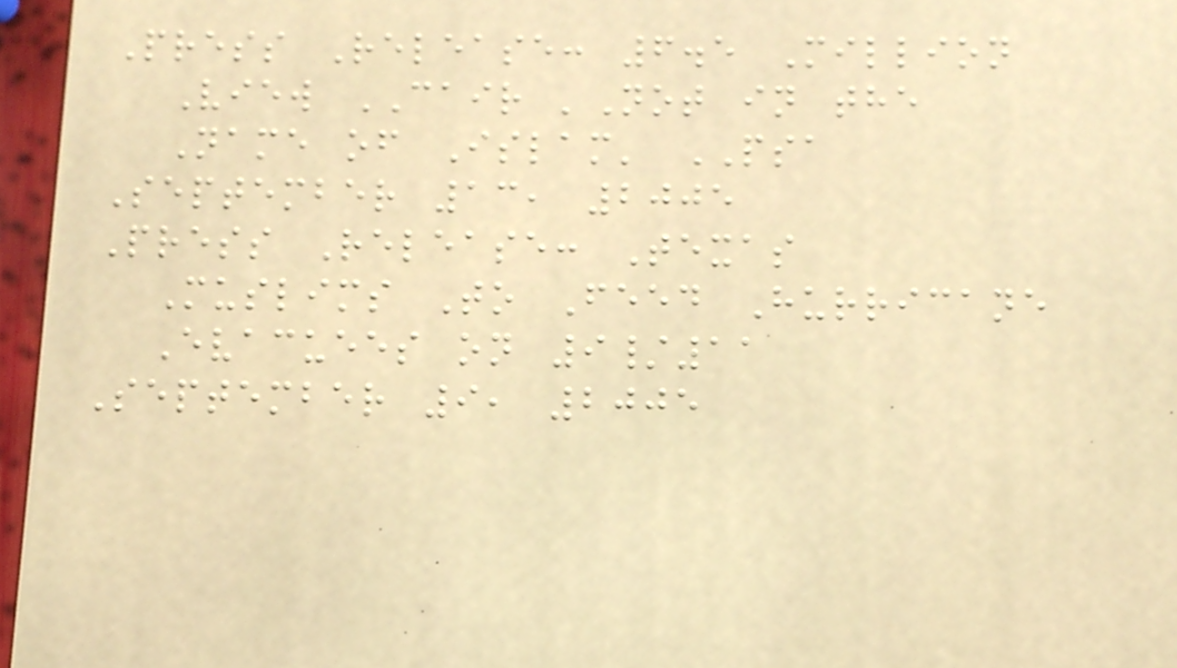Press Release: 6.5 Million
View CAIR 'Not in the
Name of Islam' PSA
September 13, 2005
Press Release: Texas
Muslims To Feed Hurricane
Evacuees on 9/11
September 9, 2005
